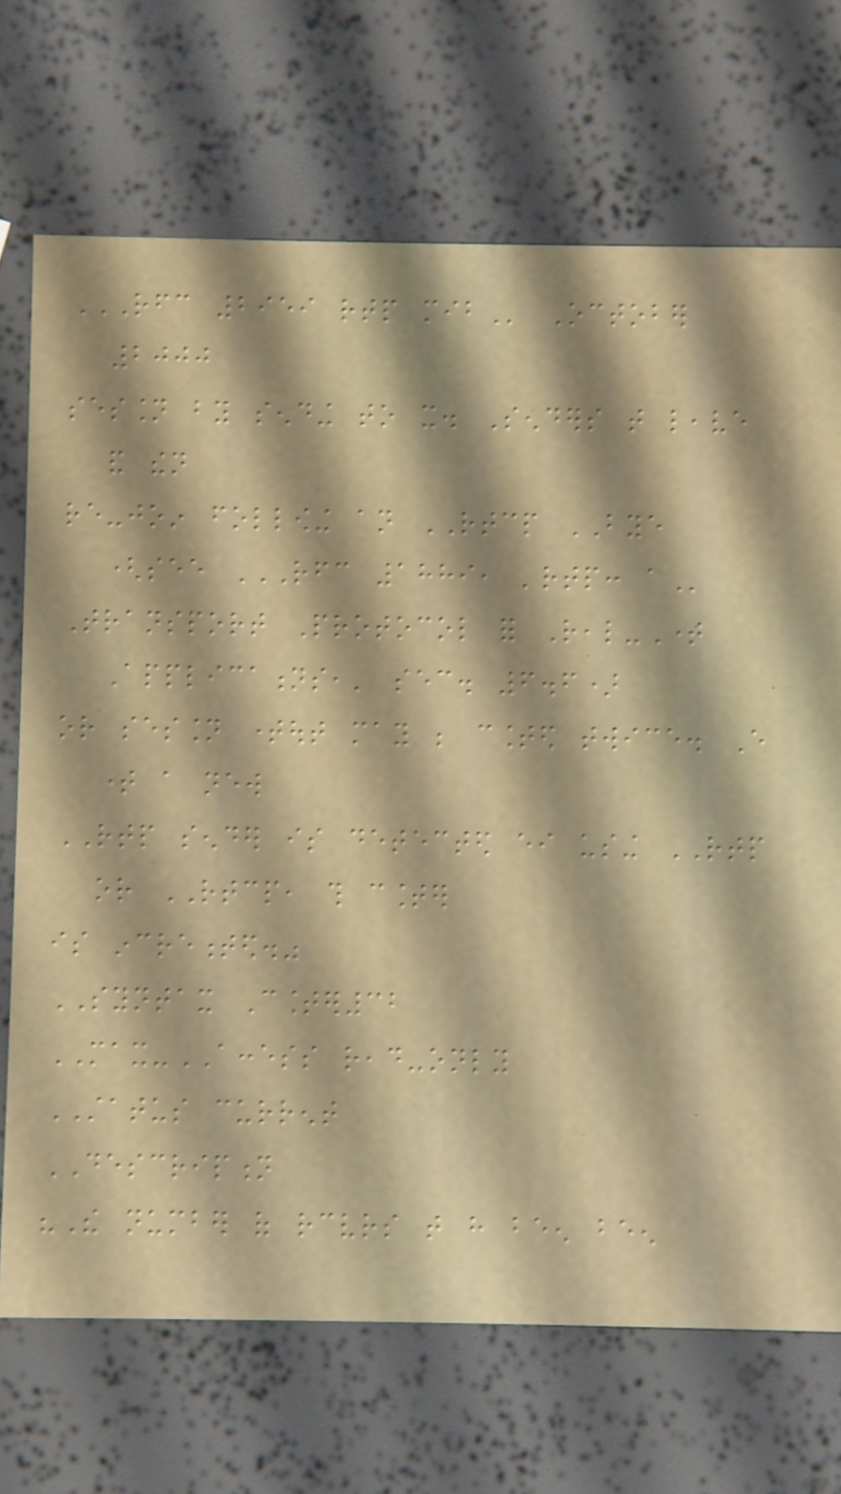RFC 2959 RTP MIB October
2000
session by sending to it. Senders that leave
and then
re-join following an RTCP BYE
(see RFC 1889, 'RTP: A
Transport Protocol for Real-Time
Applications,' sec. 6.6)
or session timeout may be counted twice. Every
time a new
RTP sender is detected either using RTP
or RTCP, this counter
is incremented."
SYNTAX Counter32
MAX-ACCESS read-only
STATUS current
DESCRIPTION
"The number of receivers that have been been
